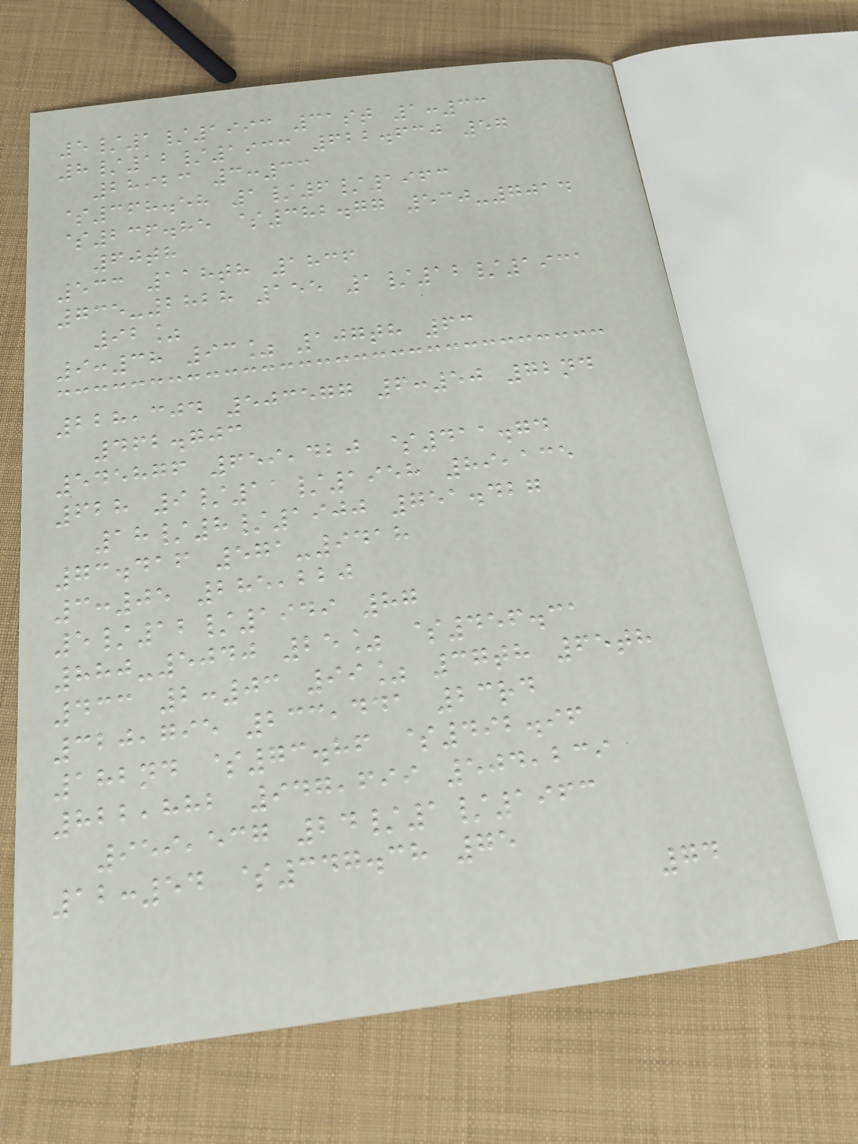5/1/1993 31st 1:33
8/12/1933 622.630 57
28923 3:33
$368.58 1/6/1963
$236.85 $382.77 530-7014
60th
533 118th 1836
735-2828 155 1/12/1931
92%
9:38 93% 107th 63
228,304 503577 6:50 72nd
462.703
545876 659,420 $411.74
628 9/11/1958 89,135
18/8/1900 751.427
73.416 571-9418
3:05 285,220
5/12/1949 87
880-5040 25% $456.31
433 2:03 99% 37th 65th
320,795 233,441 23rd
182nd $73.86 $492.96
822,882 947,699 504,239
959,537 24/1/1963
12:54 $347.38 75
74
